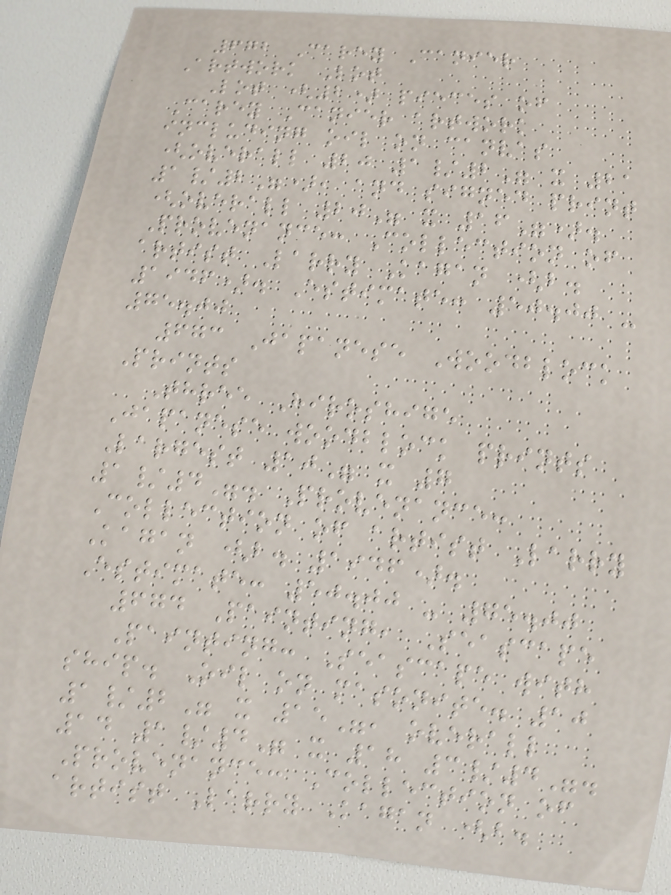672 Carey Canier
Artwork Lot
Lot (2) pieces of
Carey Canier artwork
including oil on canvas
(overall 20 1/2" x 21
1/2"), and signed print
(overall 20" x 16").
Provenance: Collection of
artist Larry Kagan (b.
1946). Estimate: 50.00 -
75.00
673 Japanese Woodblock
Prints
Three Hiroshige
Japanese woodblock prints
Largest 10" x 7
1/4". Provenance:
Collection of artist Larry
Kagan (b. 1946).
Estimate: 50.00 - 75.00
674 Painting, Seascape
Painting: Seascape with
ship. Oil on masonite. 10
1/2" x 15", overall
14 1/4" x 18 3/4".
Provenance: Collection of
artist Larry Kagan (b.
